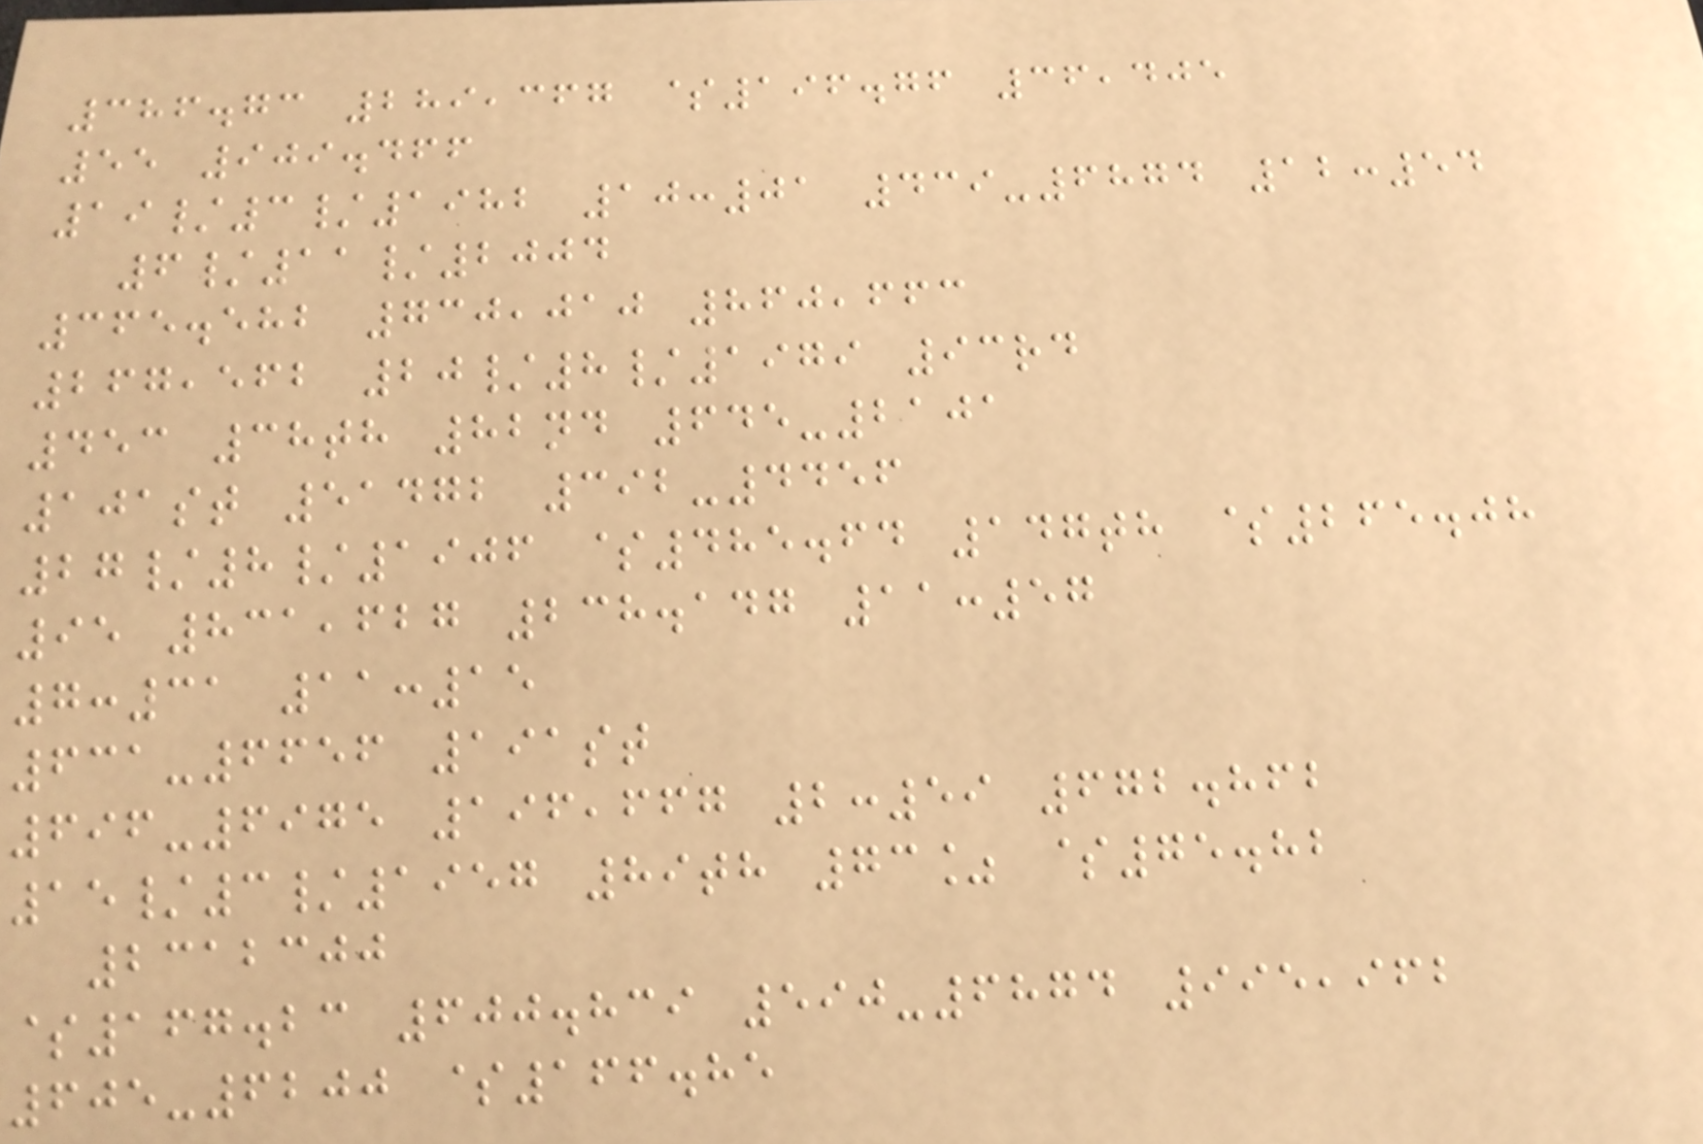386.73 289,367 $196.76 36,405
55 909.466
19/3/1982 10:01 439-6874 12:54
6/11/2004
365.582 730,010 860,663
267,562 20/8/1979 93rd
453 38th 82nd 645-2101
101st 51472 392-4456
27/8/1906 $485.64 147th $265.08
95 831,627 238.147 11:57
7:31 11:15
631-6656 191st
696-6975 196,667 2:59 672.862
15/3/1957 89th 73% $75.82
2312300
$167.23 600.839 590-6874 995,962
605-6200 $166.85
